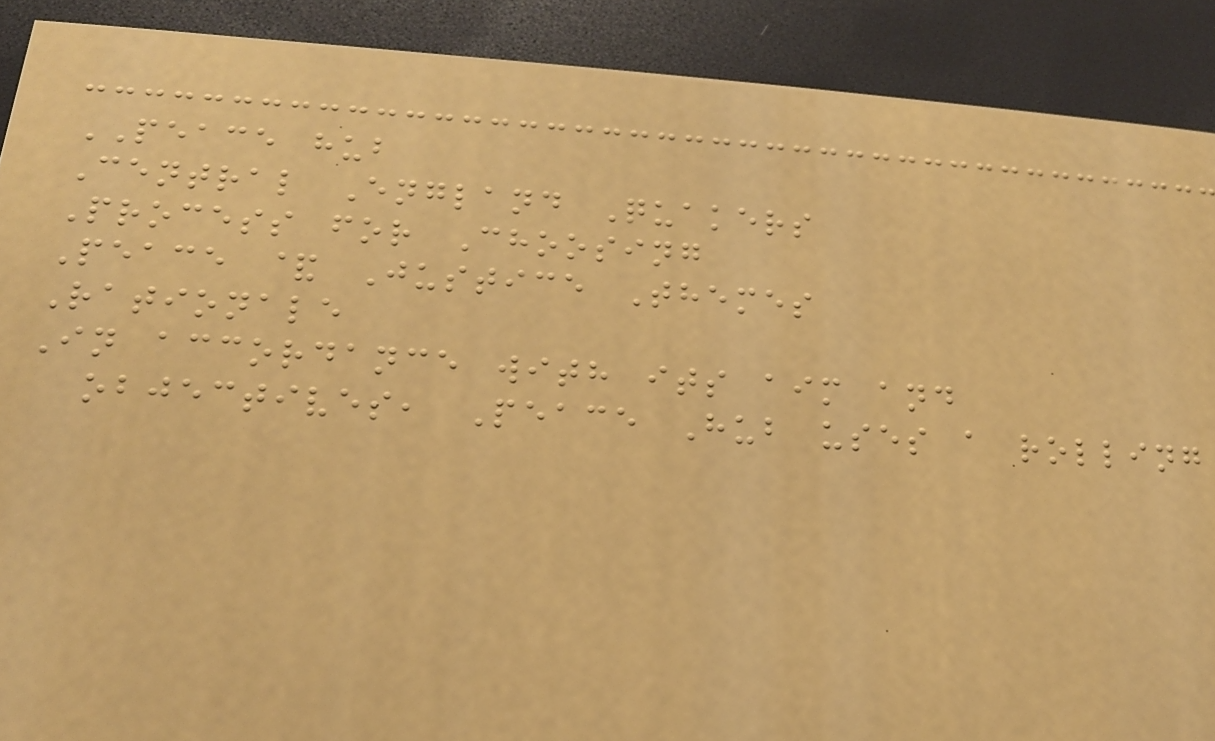PEACE hub
Central England Quakers
Process for Choosing
Peace & Justice Themes
Rationale
In accordance with its aim and
objectives, Peace Hub uses a rolling
